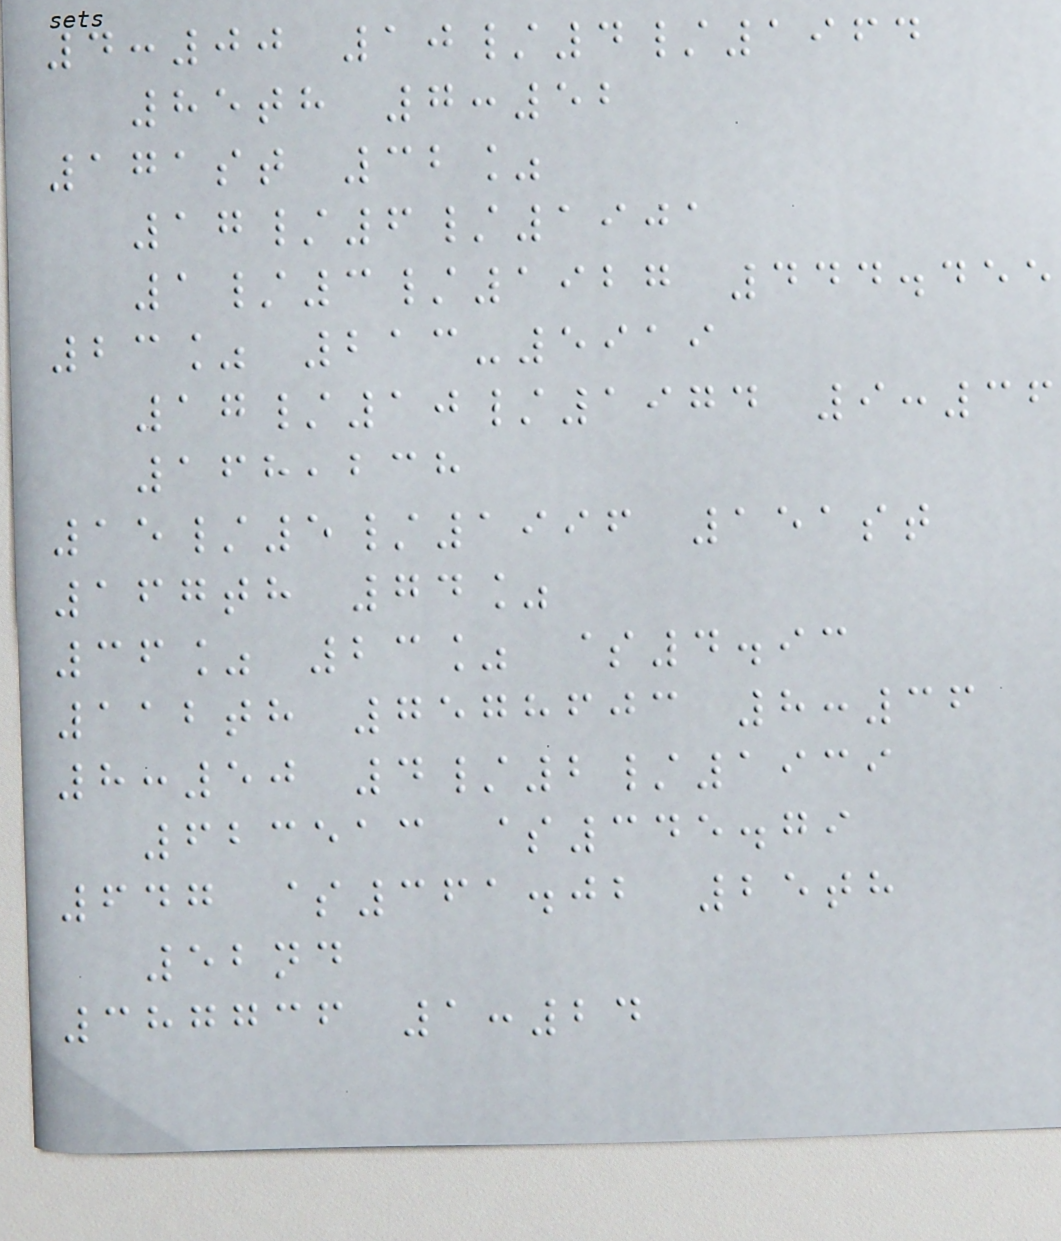4:00 10/4/1964
85th 7:52
171st 32%
17/6/1901
1/3/1927 444.455
23% 213-5919
17/10/1974 9:36
168,238
15/5/1996 151st
167th 74%
36% 23% $4.93
112th 7578603 8:36
8:50 4/2/1939
623513 $345.79
647 $361.02 25th
52nd
387736 1:24
